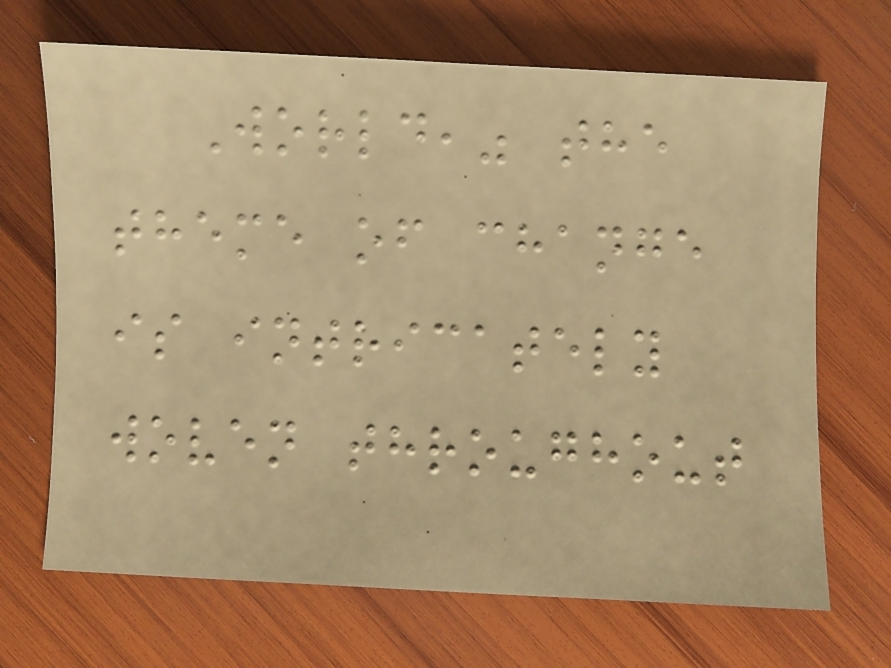World," the
theme of change
is intricately
woven throughout
